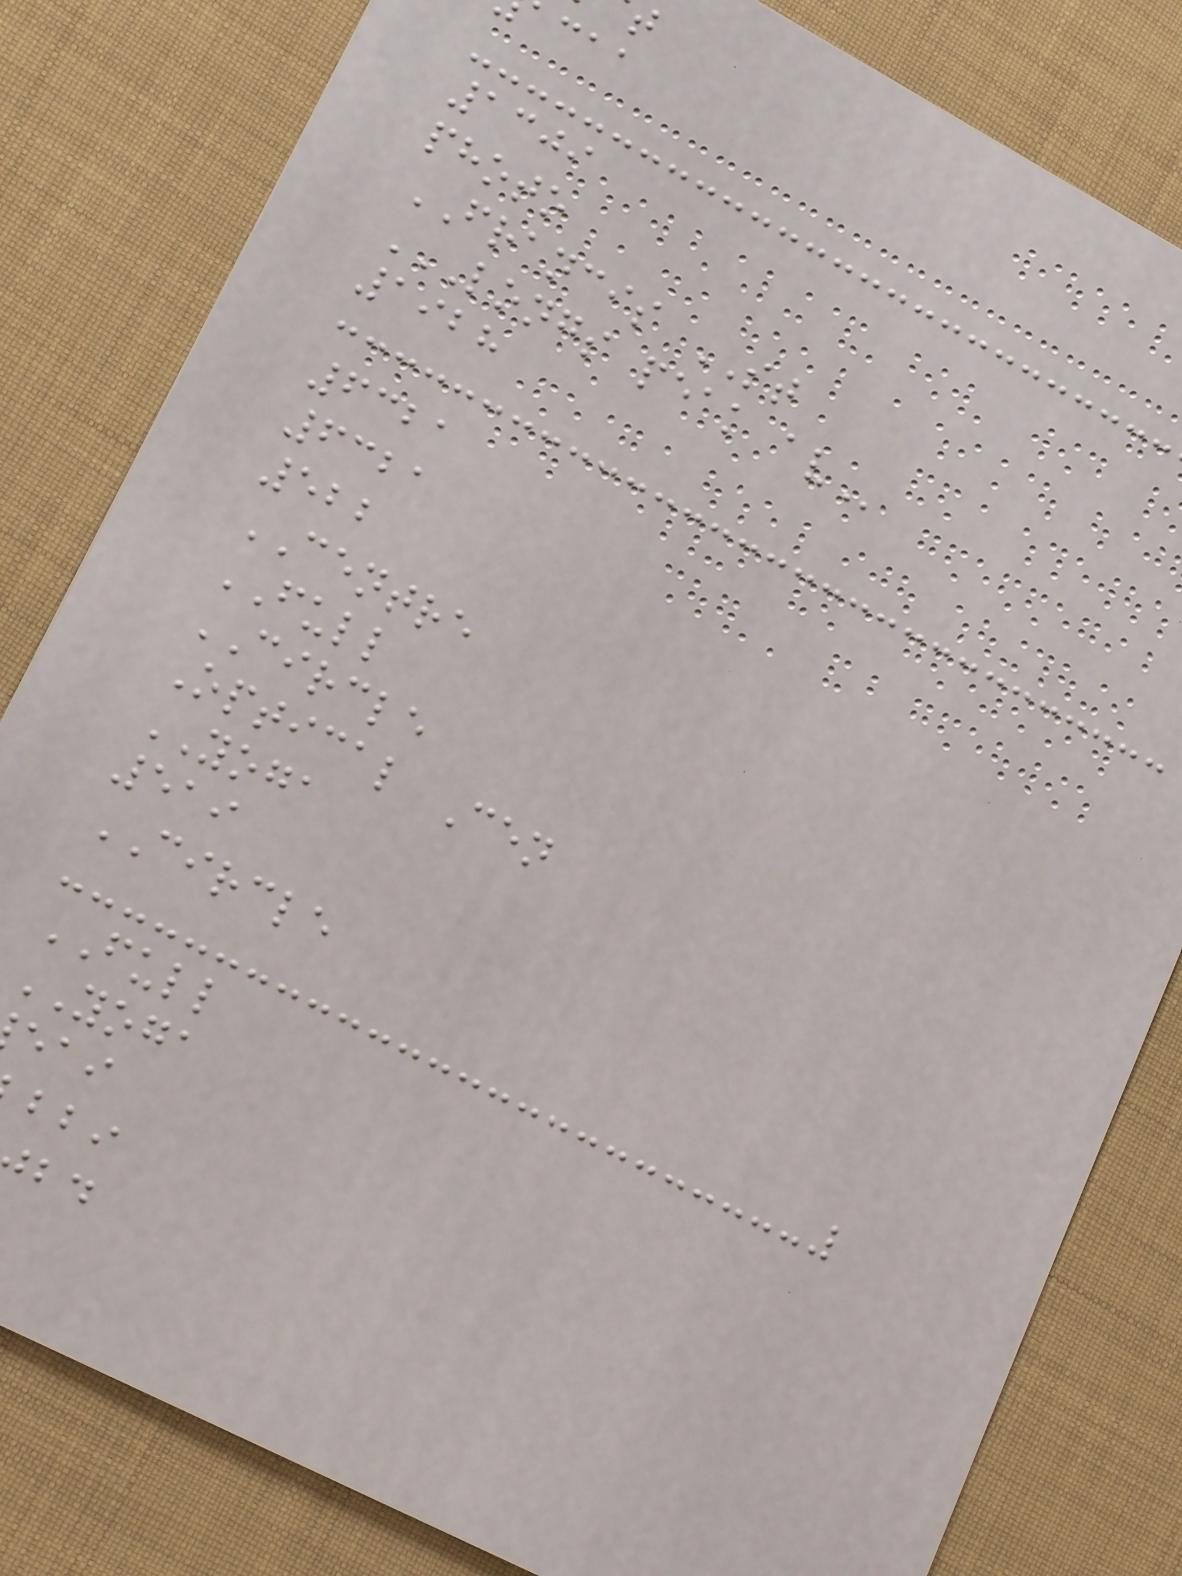1309
photo
FRANCIS ST
LONGS PEAK AV
1928
6321
6321
522
CENTRE
FULL
CIRCLE
Optical Cen
YOGA
519
CIRCLE
FULL
YOGA
